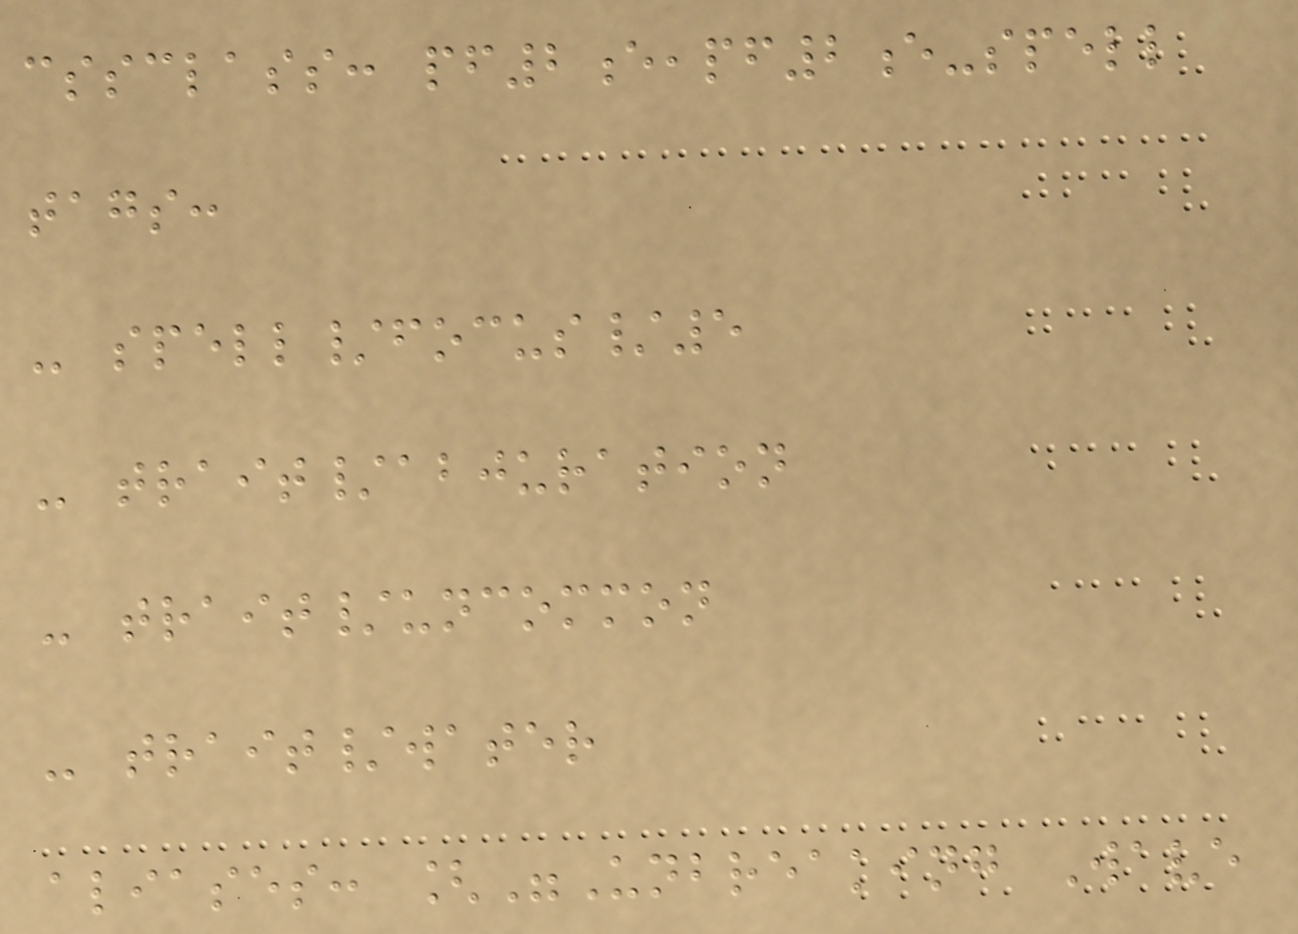cssclass: pf2e,pf2e-spell
tags:
- spell/focus/5
- trait/abjuration
- trait/uncommon
- trait/water
aliases: ["Unbreaking Wave
